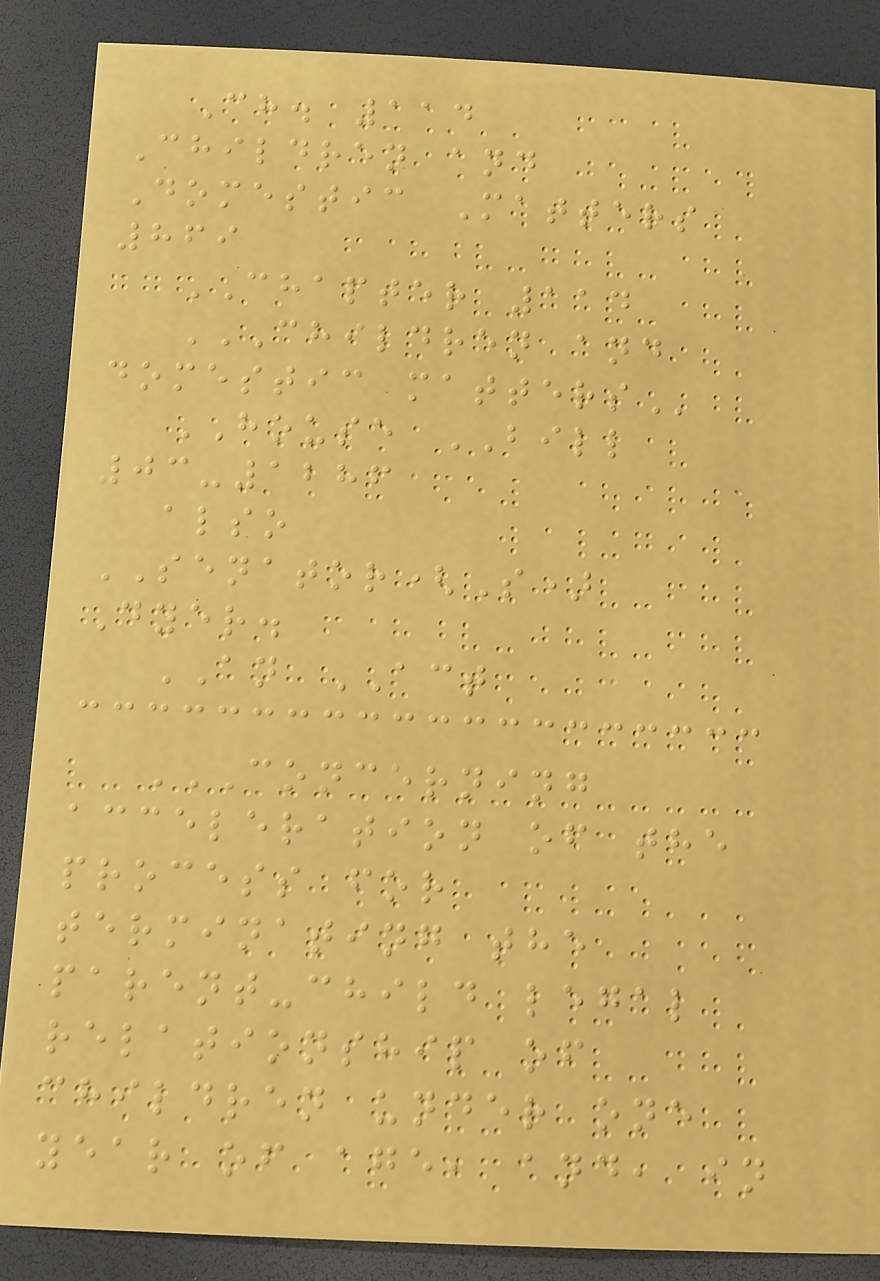Ch. 114
Children and
Domestic Matters
869
CHAPTER 114
CHILDREN AND
DOMESTIC MATTERS
HOUSE BILL
03-1286
also
SENATOR(S)
Dyer.
AN ACT
CONCERNING
ACCELERATION OF THE
PROCESS FOR
TERMINATING THE
PARENT-CHILD LEGAL
RELATIONSHIP OF
CHILDREN UNDER ONE
YEAR OF AGE, AND, IN
